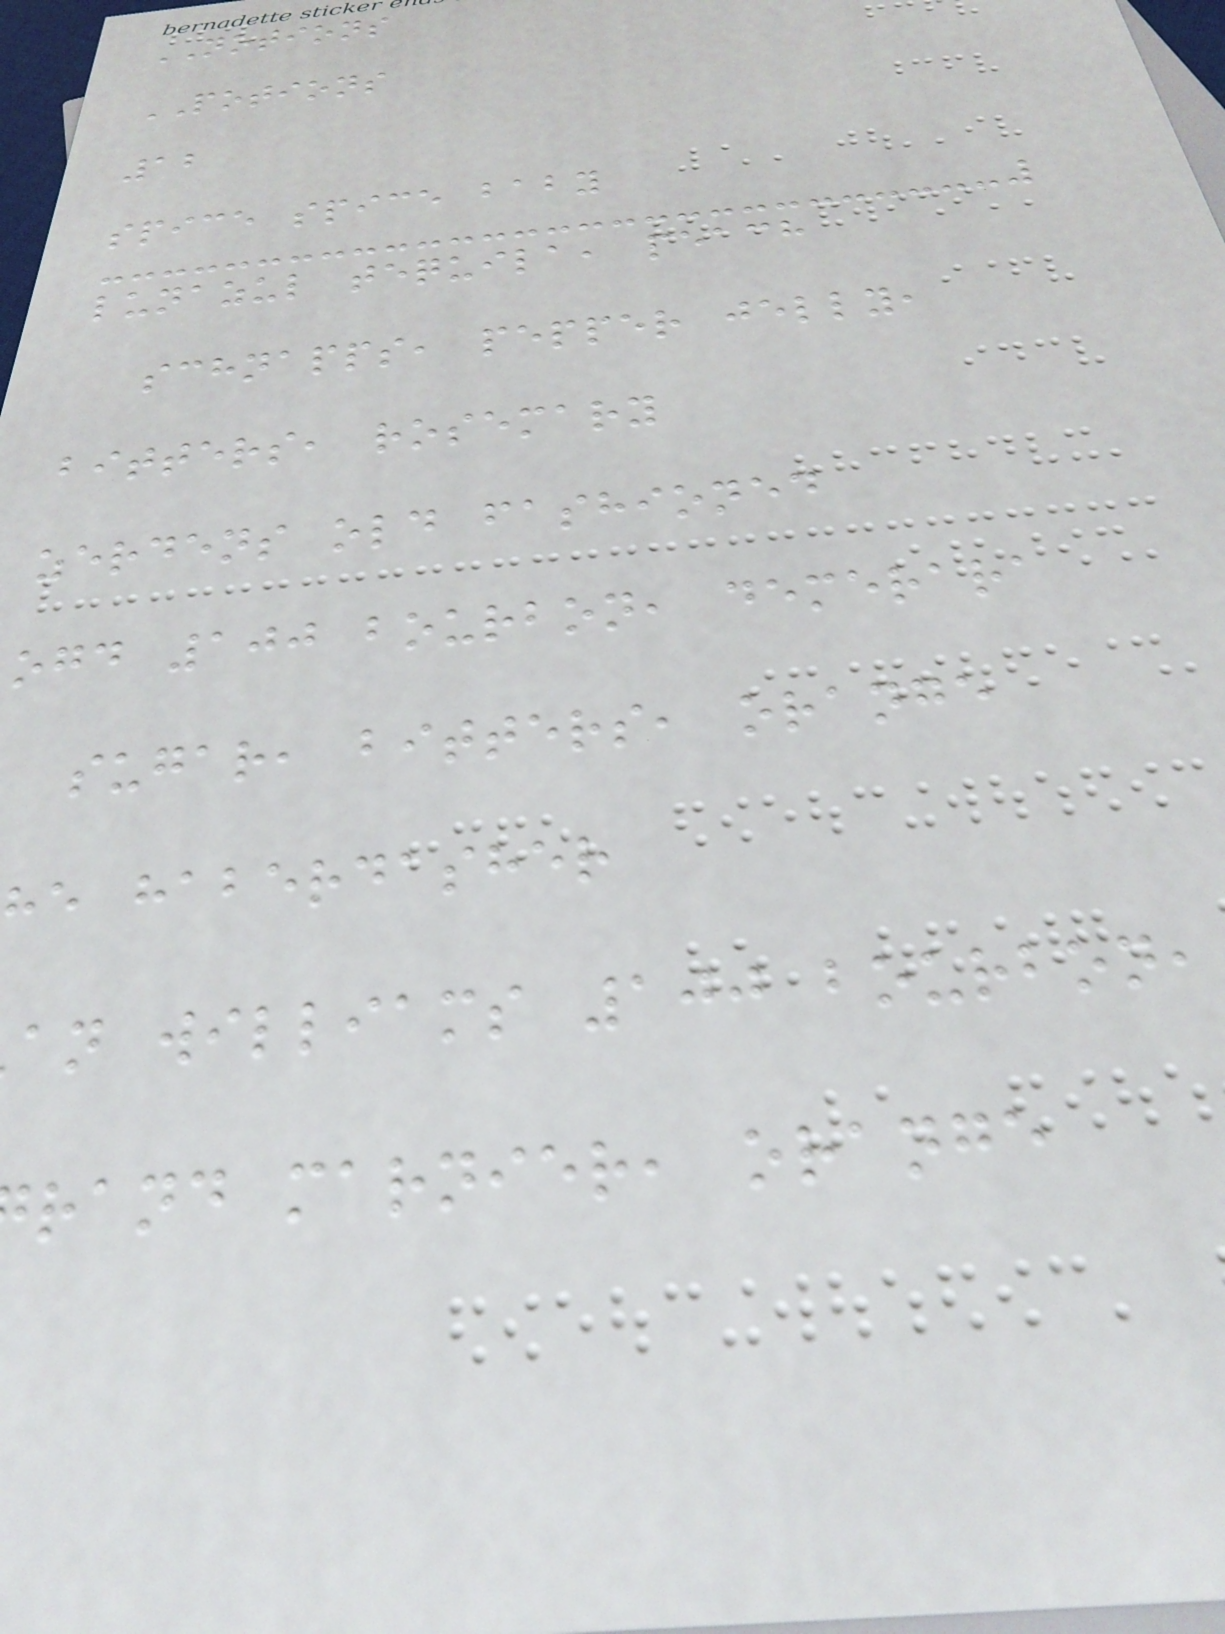NOTIONS
POTIONS
12
spice spice baby
lunazul tequila, peach
schnapps, pepper jelly,
bitters, rosemary
zerdens old fashioned
ogd 100 bourbon, demerara
sugar, bitters, orange
he haberdasher
an williams 100 bourbon,
rand marnier, orange
